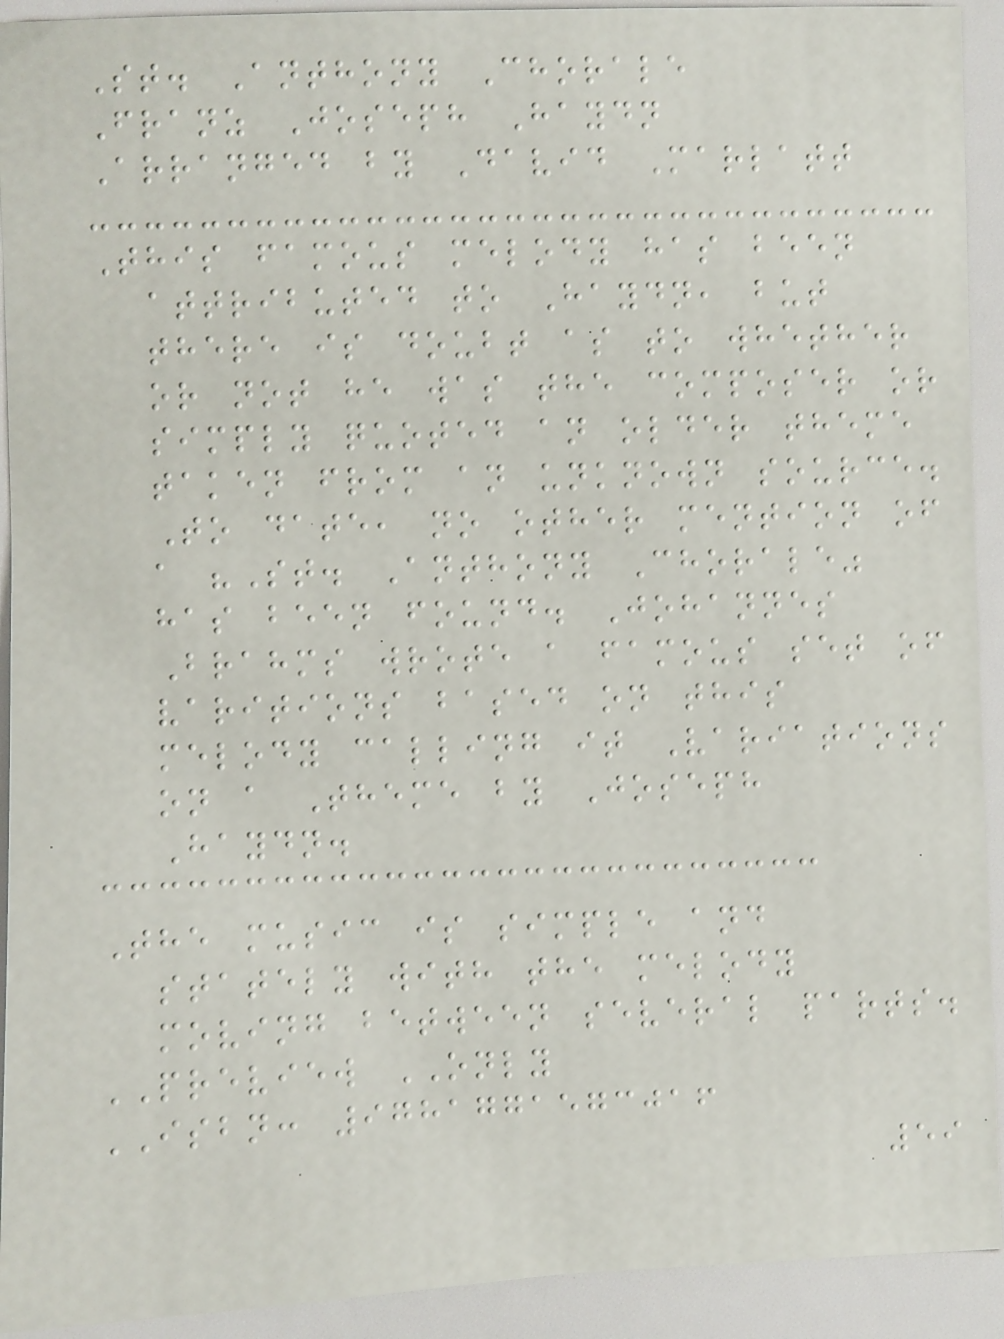St. Anthony Chorale
Franz Joseph Haydn
Arranged by David Marlatt
This famous melody has been
attributed to Haydn, but
there is doubt as to whether
or not he was the composer or
simply quoted an older theme
taken from an unknown source.
To date, no other mention of
a "St. Anthony Chorale"
has been found. Johannes
Brahms wrote a famous set of
varitions based on this
melody calling it Variations
on a Theme by Joseph
Haydn.
The music is simple and
stately with the melody
moving between several parts.
PREVIEW ONLY
ISBN: 9781771573016
59
